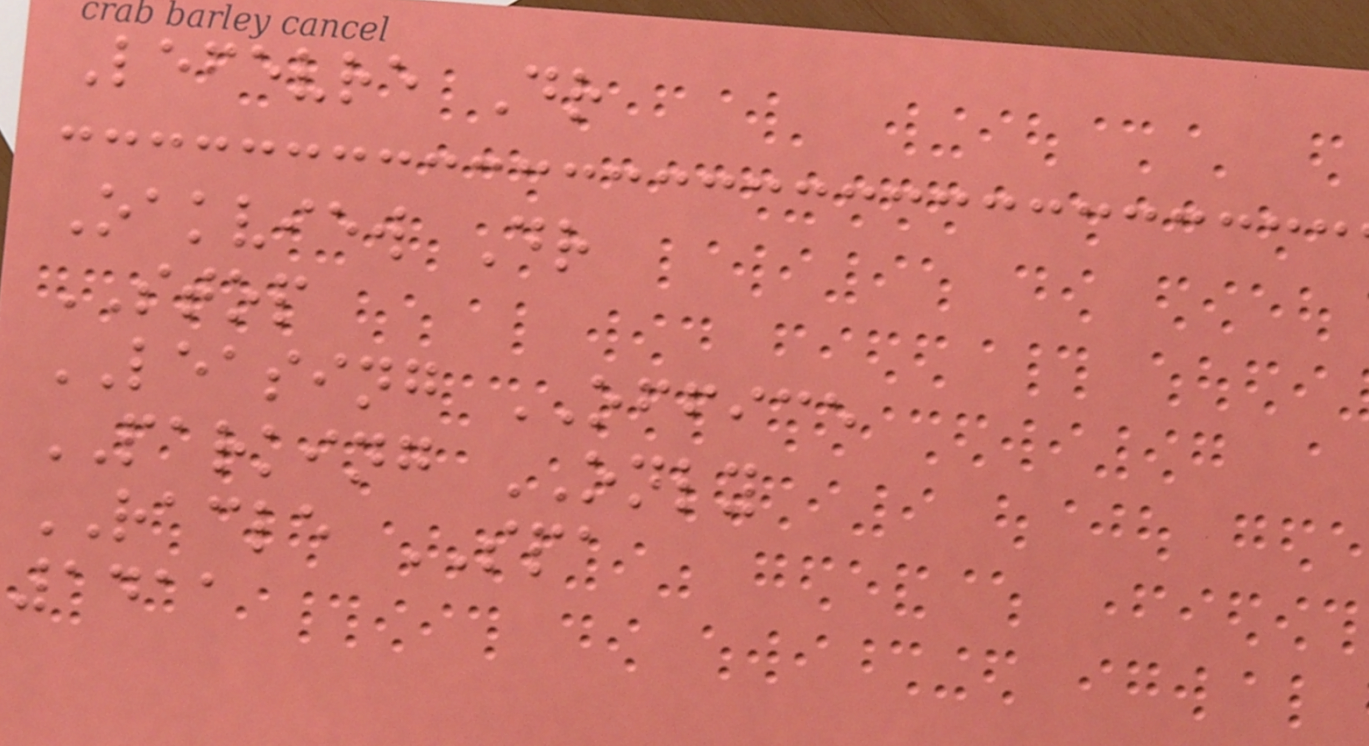Lefevre Dr
Oakview Dr
STOP
LEASING OFFICE
PARKING ONLY
RACLE SPA
1411
